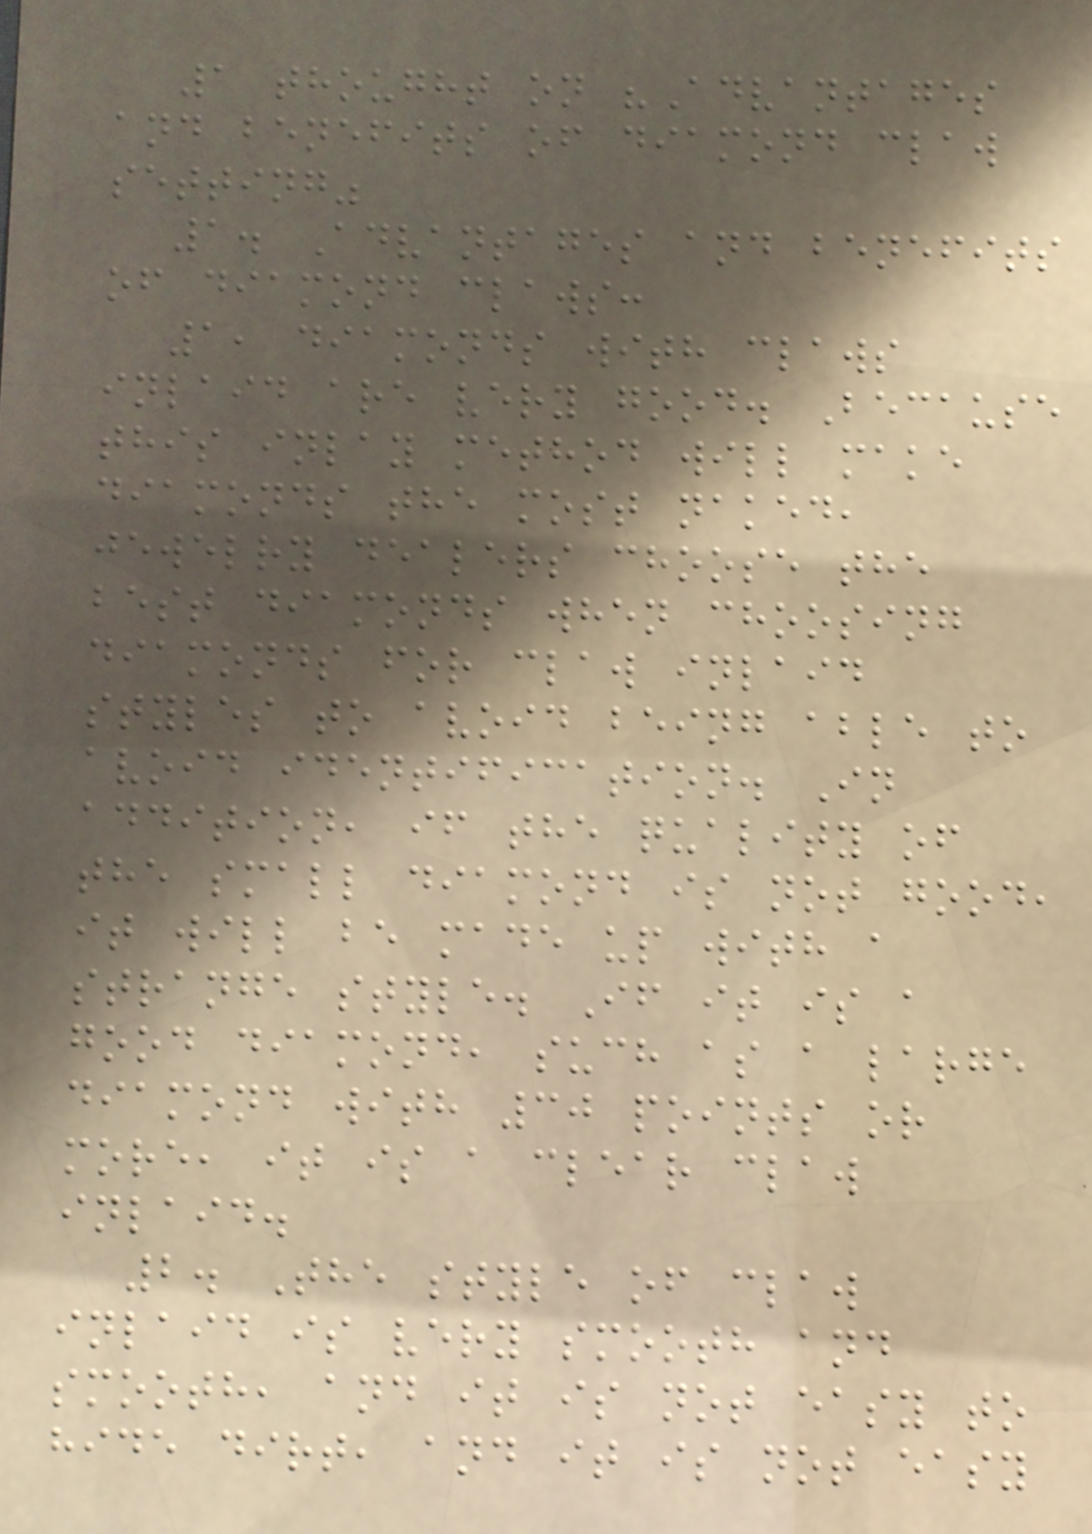1 thought on "Advantages
and benefits of diamond claw
setting"
1. Advantages and benefits
of diamond claws:
1, diamonds with claws
inlaid are very good. Because
this inlay method will make
diamonds the most naked,
jewelry dealers choose the
best diamonds when choosing
diamonds for claw inlaid
styles to avoid being able to
avoid identification. In
addition, if the quality of
the small diamond is not good,
it will be made up with a
strange style. If it is a
good diamond, such as a large
diamond with 30 points or
more, it is a clear claw
inlaid.
2. The style of claw
inlaid is very smooth and
smooth, and it is not easy to
hide dirt, and it is not easy
